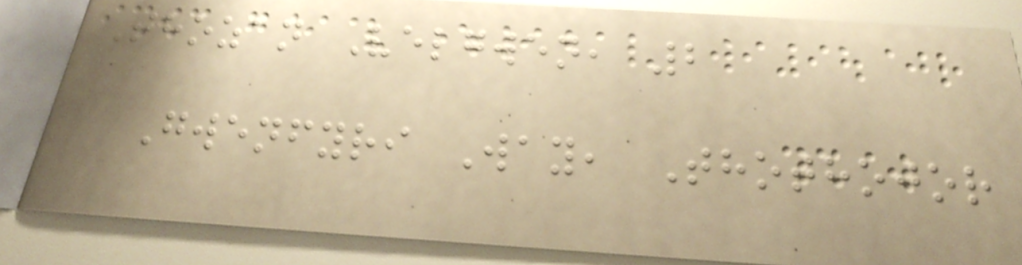Thozan Velgwen, 2
Gwenfyri Way, Thothojor
